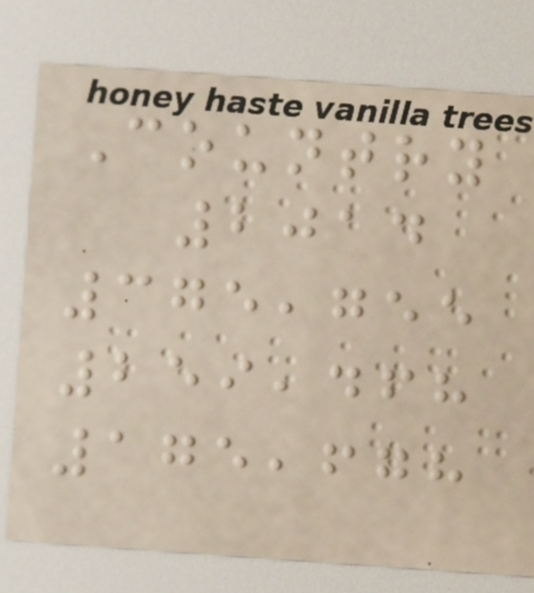Country
2014
375,755
259,468
175,678
